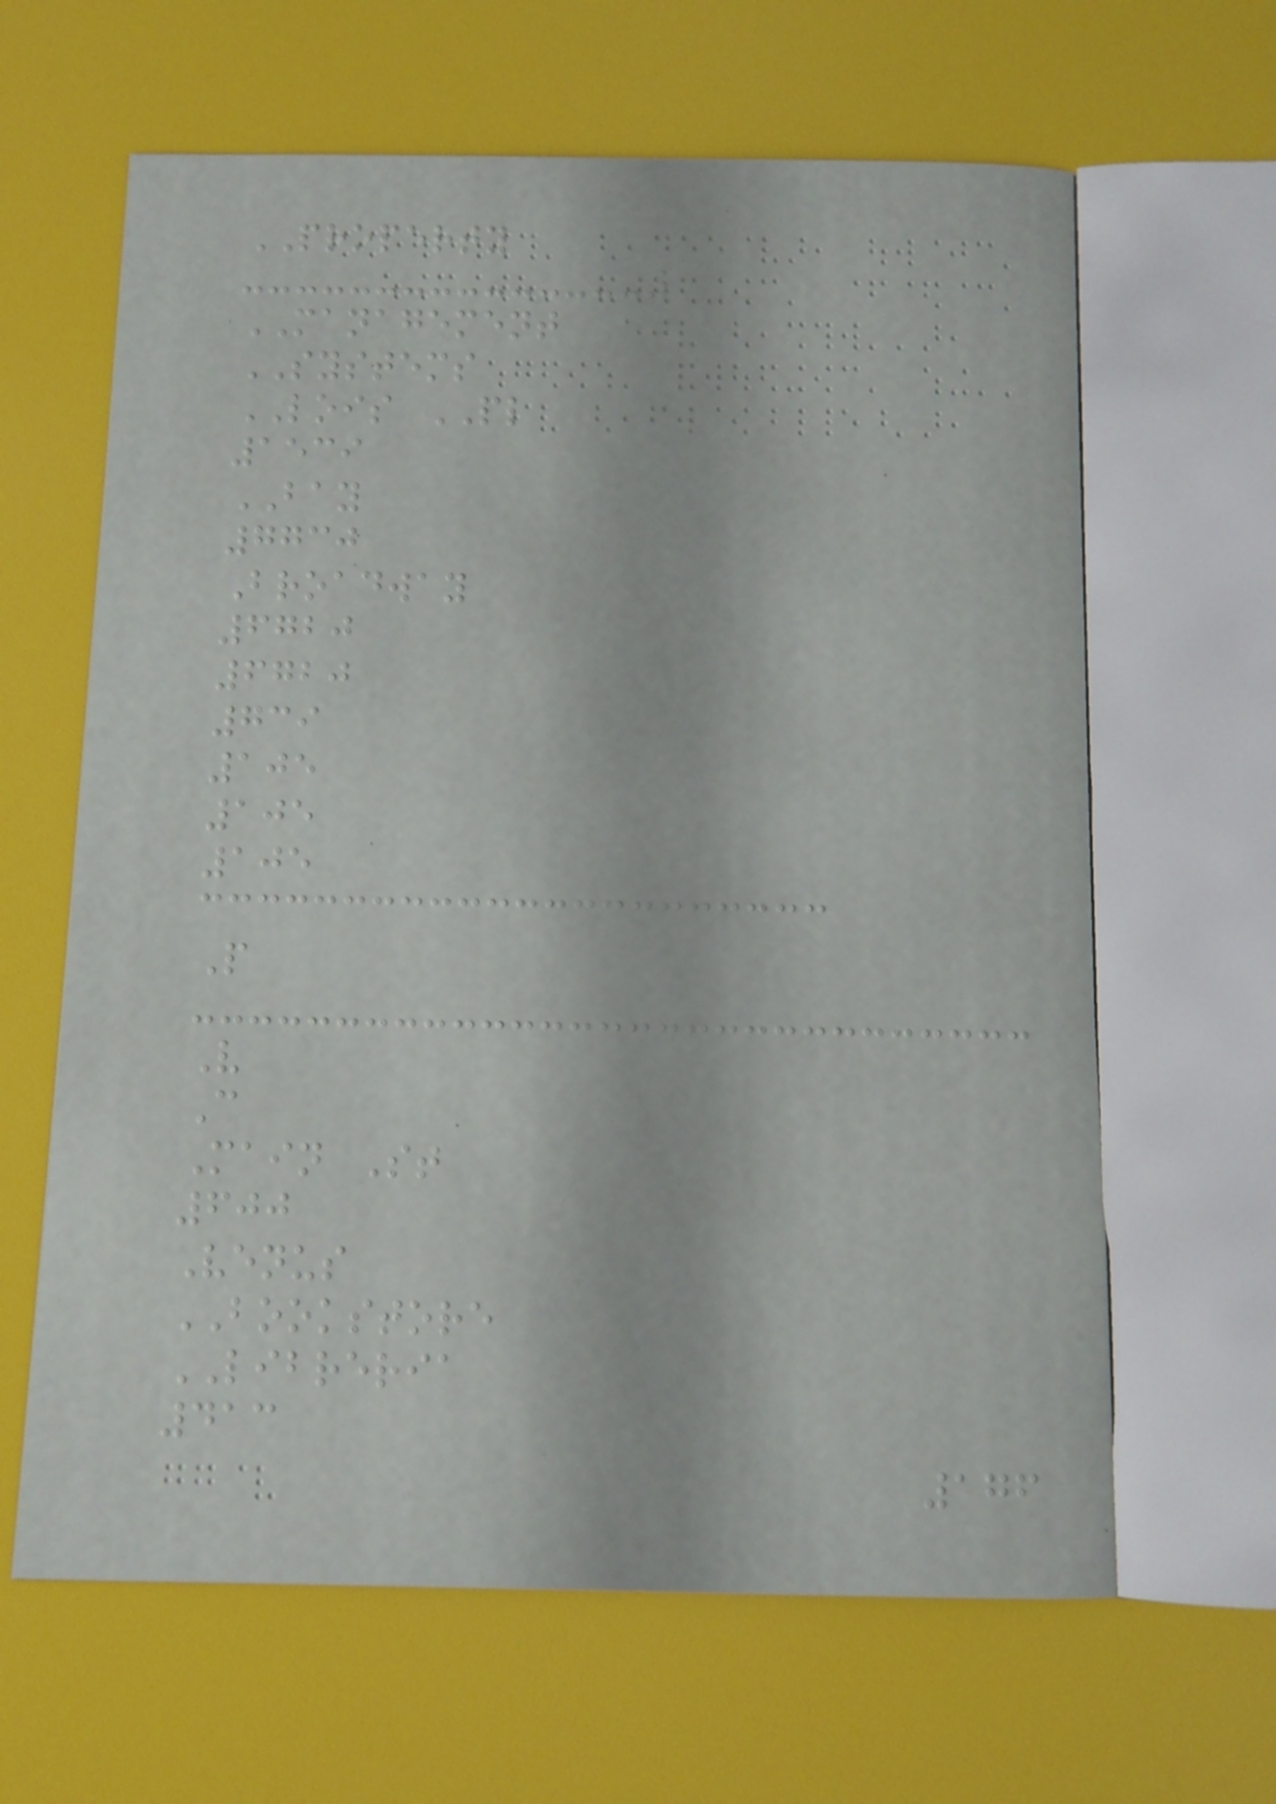PROPERTY
MANAGEMENT
SYSTEMS
LOIS PL
1539
BAY
7730
Broadway
6720
6720
739
105
105
105
P
V
C
Main St
600
Venus
BOOKSTORE
LIBRERIA
413
176
